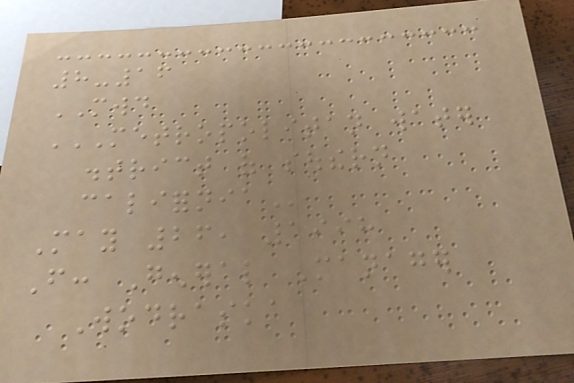8-16
MWD
METROPOLITAN WATER
DISTRICT OF SOUTHERN
CALIFORNIA
May 26, 1998
From: General Manager
Wodraska
